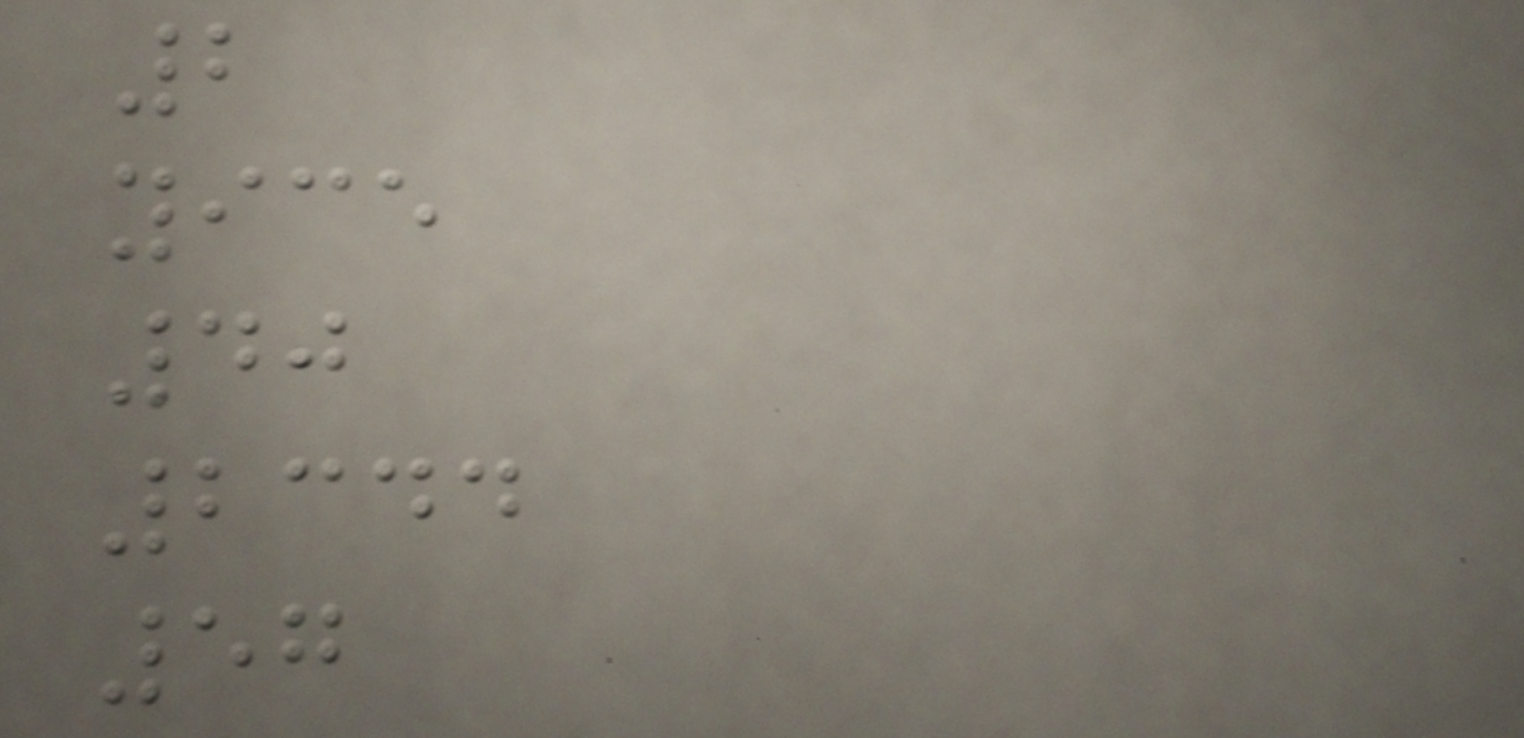2
yice
40
2344
57
